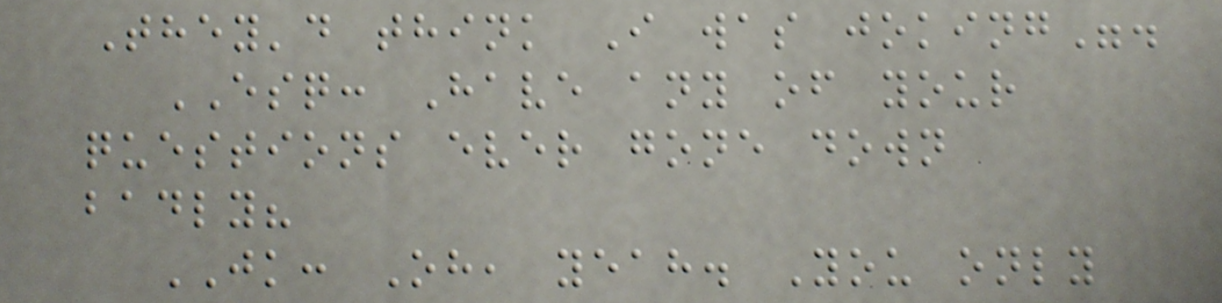They'd think I was joking".
ESQ: Have any of your
questions ever gone down
badly?
JK: Oh, yeah. You only
